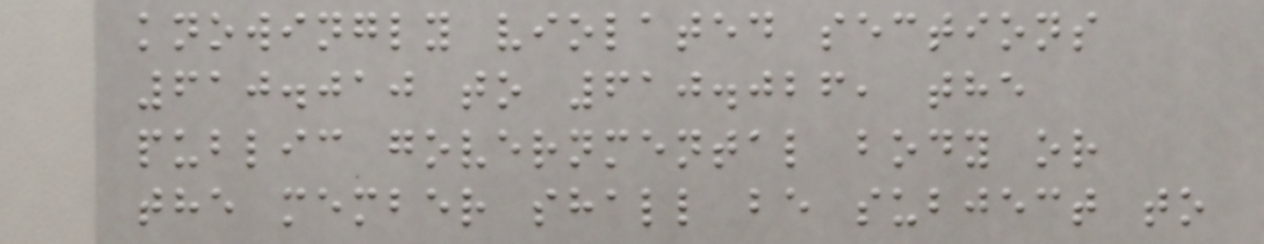knowingly violated sections
610.010 to 610.026, the
public governmental body or
the member shall be subject to
